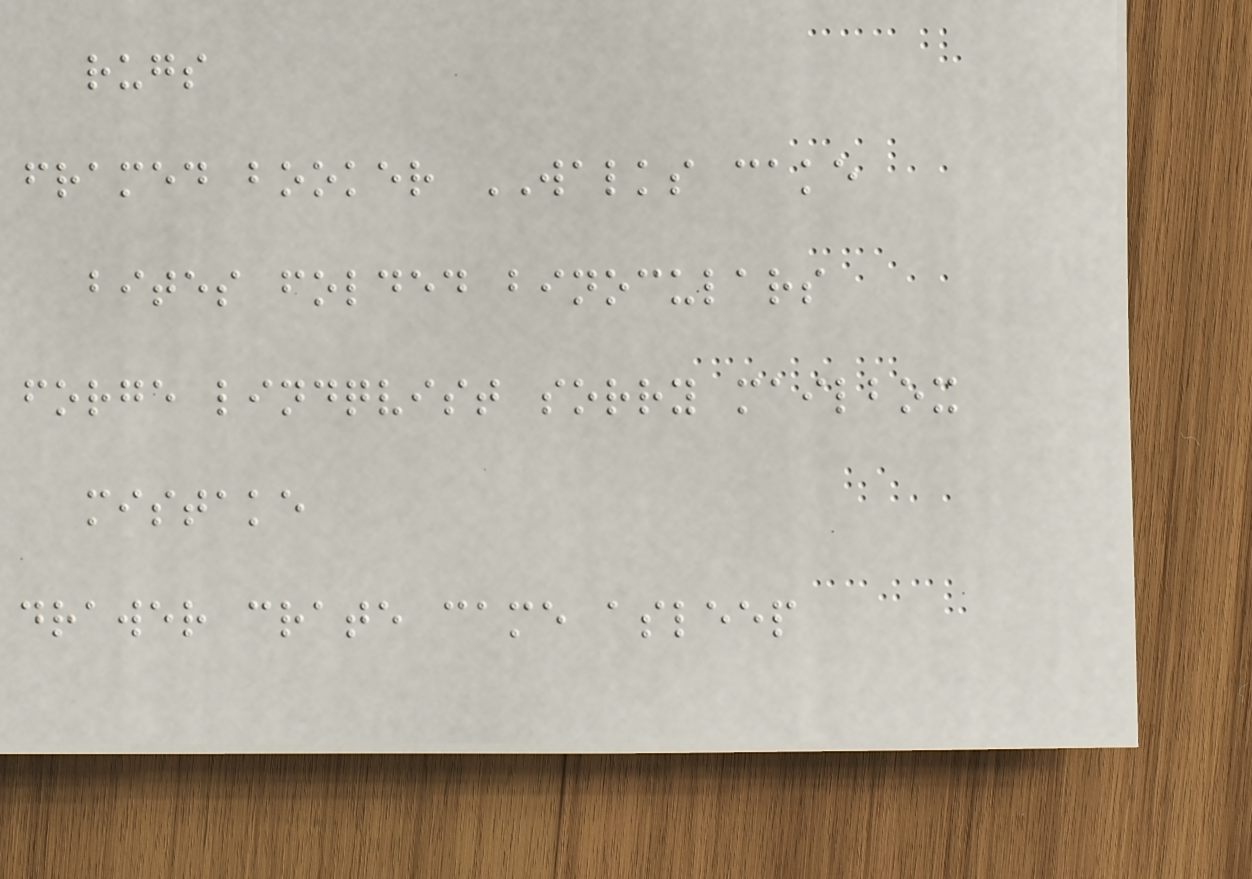rugs
framed booker WALKS cake
bites folded binoculars
forge lindqvist sorry mailbox
mistake
drawer crate came asleep
